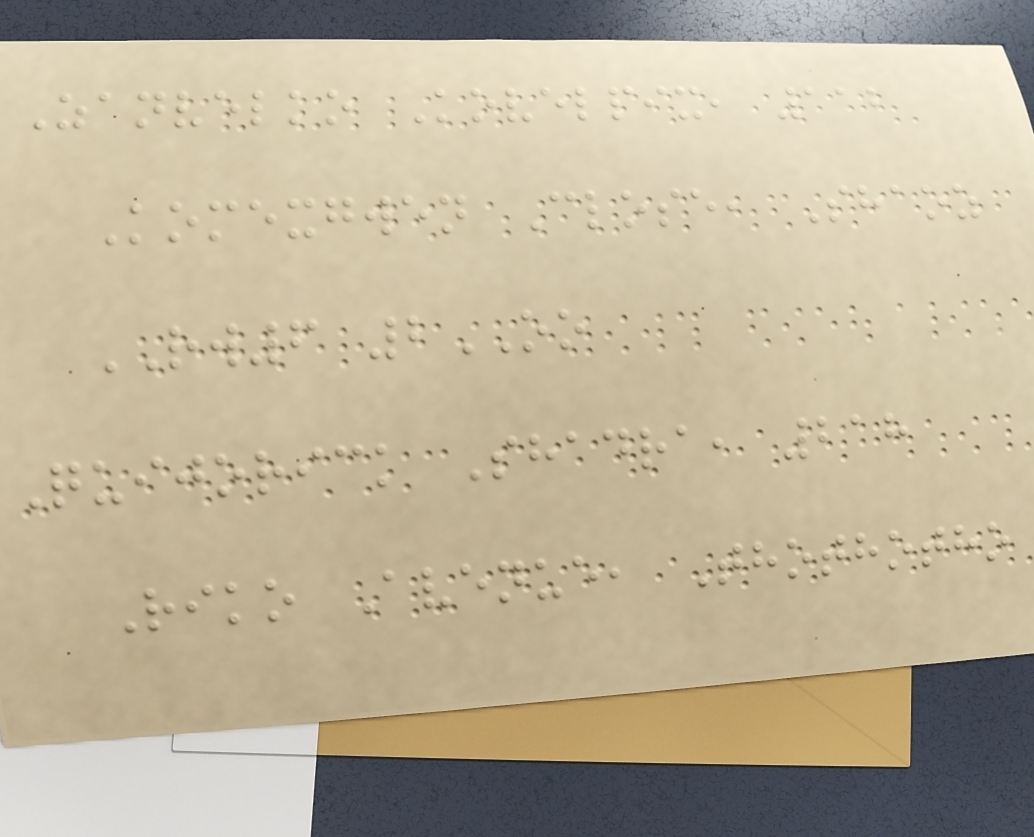Zanvelko Kovelpix, 112
Komexgwen Close, Shaoz
RW6 2OO
Quijorick Shadra, 218
Riko Avenue, Thothotho
